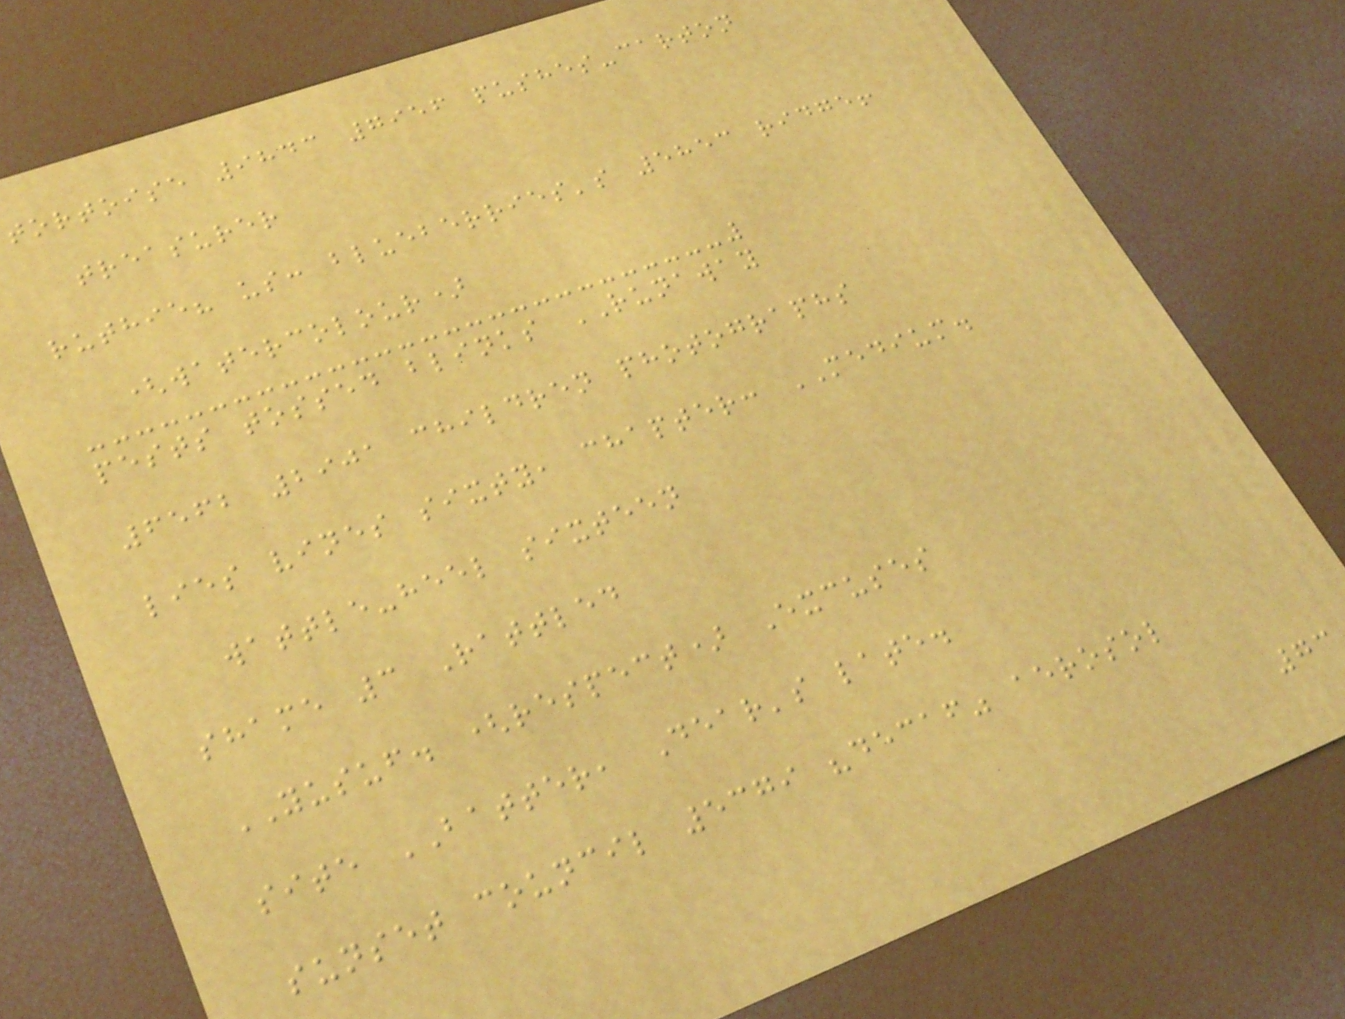tortoise 9843 7956 pushes-carton
treasurer
ruthie? us: blueberries's 5853 ridge!
(watercolour)
pests tossed blinks RUNAWAY
6562 2901 children photographs
lies vines sixty, chapter: MEDIUM.
wattle-heel sixteen
shame 3 Rattled
YUSUF. (respect) Excuses
site BATTER, Dear's late.
sunset council 5379 "decaf" aerosol
73
